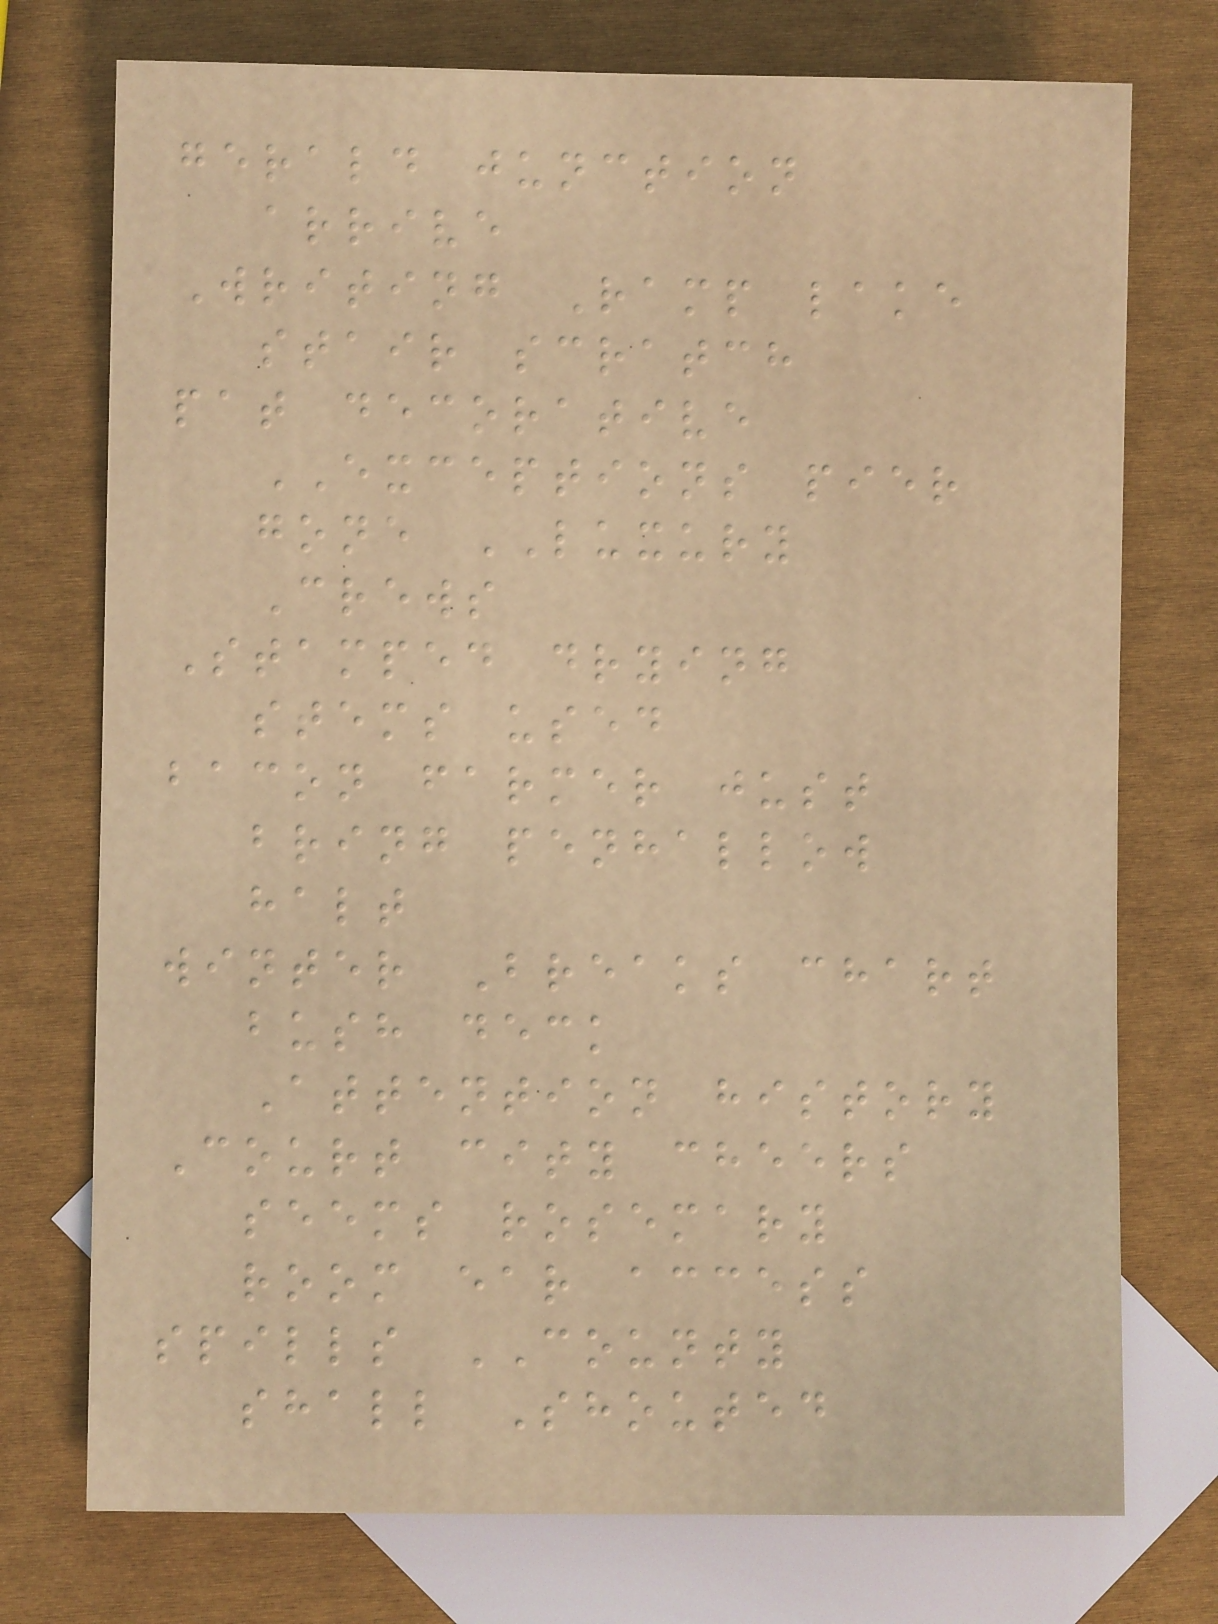gerald junction
arrive
Writing Ramp lake
stair scratch
pat decorative
EXCEPTIONS pier
gone LUXURY
Crews
Stamped drying
stems used
bacon farmer just
bring penhallow
halt
winter Breaks chart
bush deck
Attention history
Court city cheers
seems rosemary
room ear access
spills COUNTY
shall Shouted
